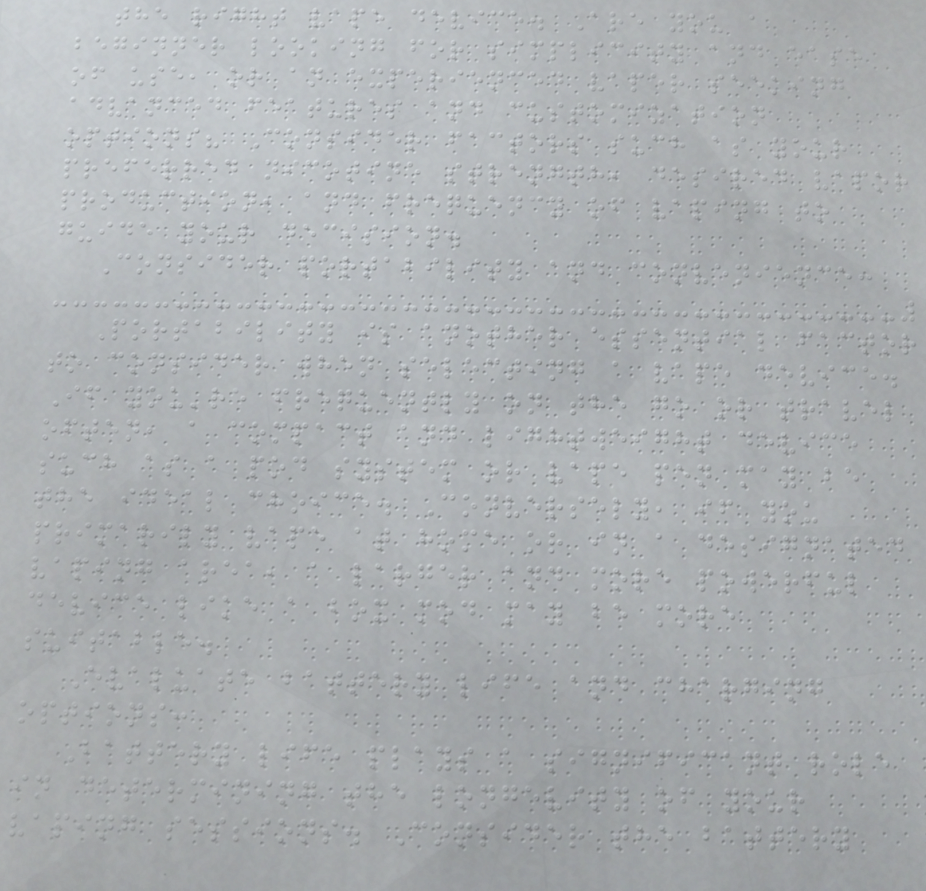the right vape device. Are you a
beginner looking for simplicity and ease
of use, or an experienced vaper seeking
advanced features and customization
options? Consider factors such as your
preferred nicotine strength, desired vapor
production, and frequency of vaping to
guide your decision.
Consider portability and convenience:
Portability is another essential factor
to consider when selecting a vape device.
If you're frequently on the go or travel
often, a compact and lightweight device
such as a pod system or vape pen may be
the ideal choice. Conversely, if you
primarily vape at home or in a designated
vaping area, a larger and more powerful
device like a box mod may be more
suitable.
Evaluate battery life and charging
options:
Battery life plays a significant role
in determining the longevity of your
vaping sessions. Consider the battery
